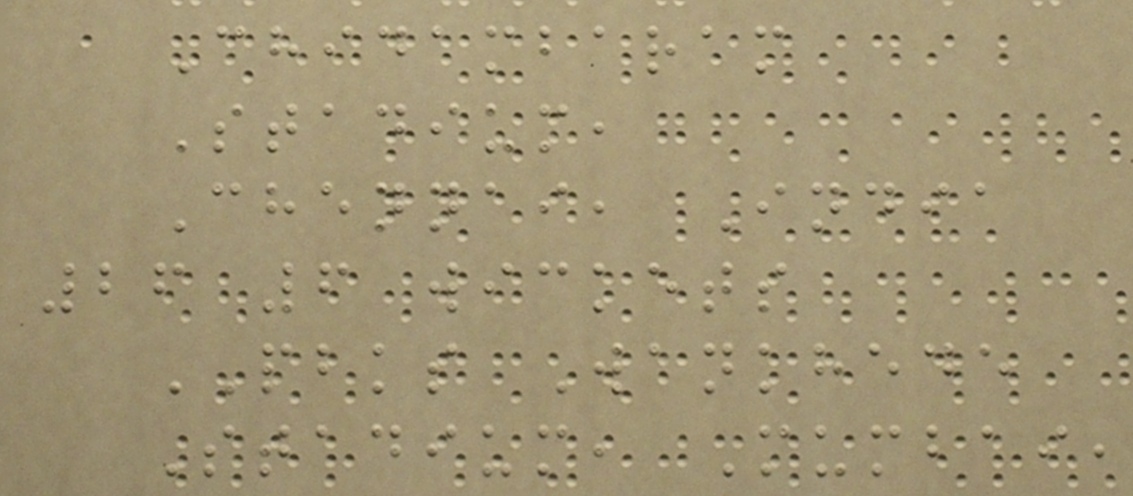Chidambaram
Stadium,
Chennai, India
26 6 wickets
PBKS Wankhede
Stadium, Mumbai,
